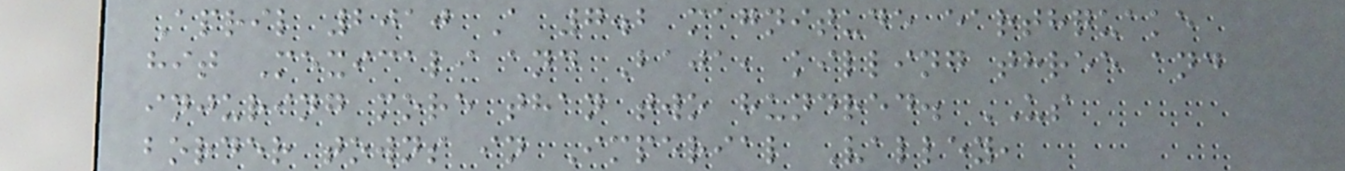April 2010 A 7.2 magnitude earthquake
hit Mexicali and Baja, killing three and
injuring more than two hundred. US
border towns in Imperial Valley,
